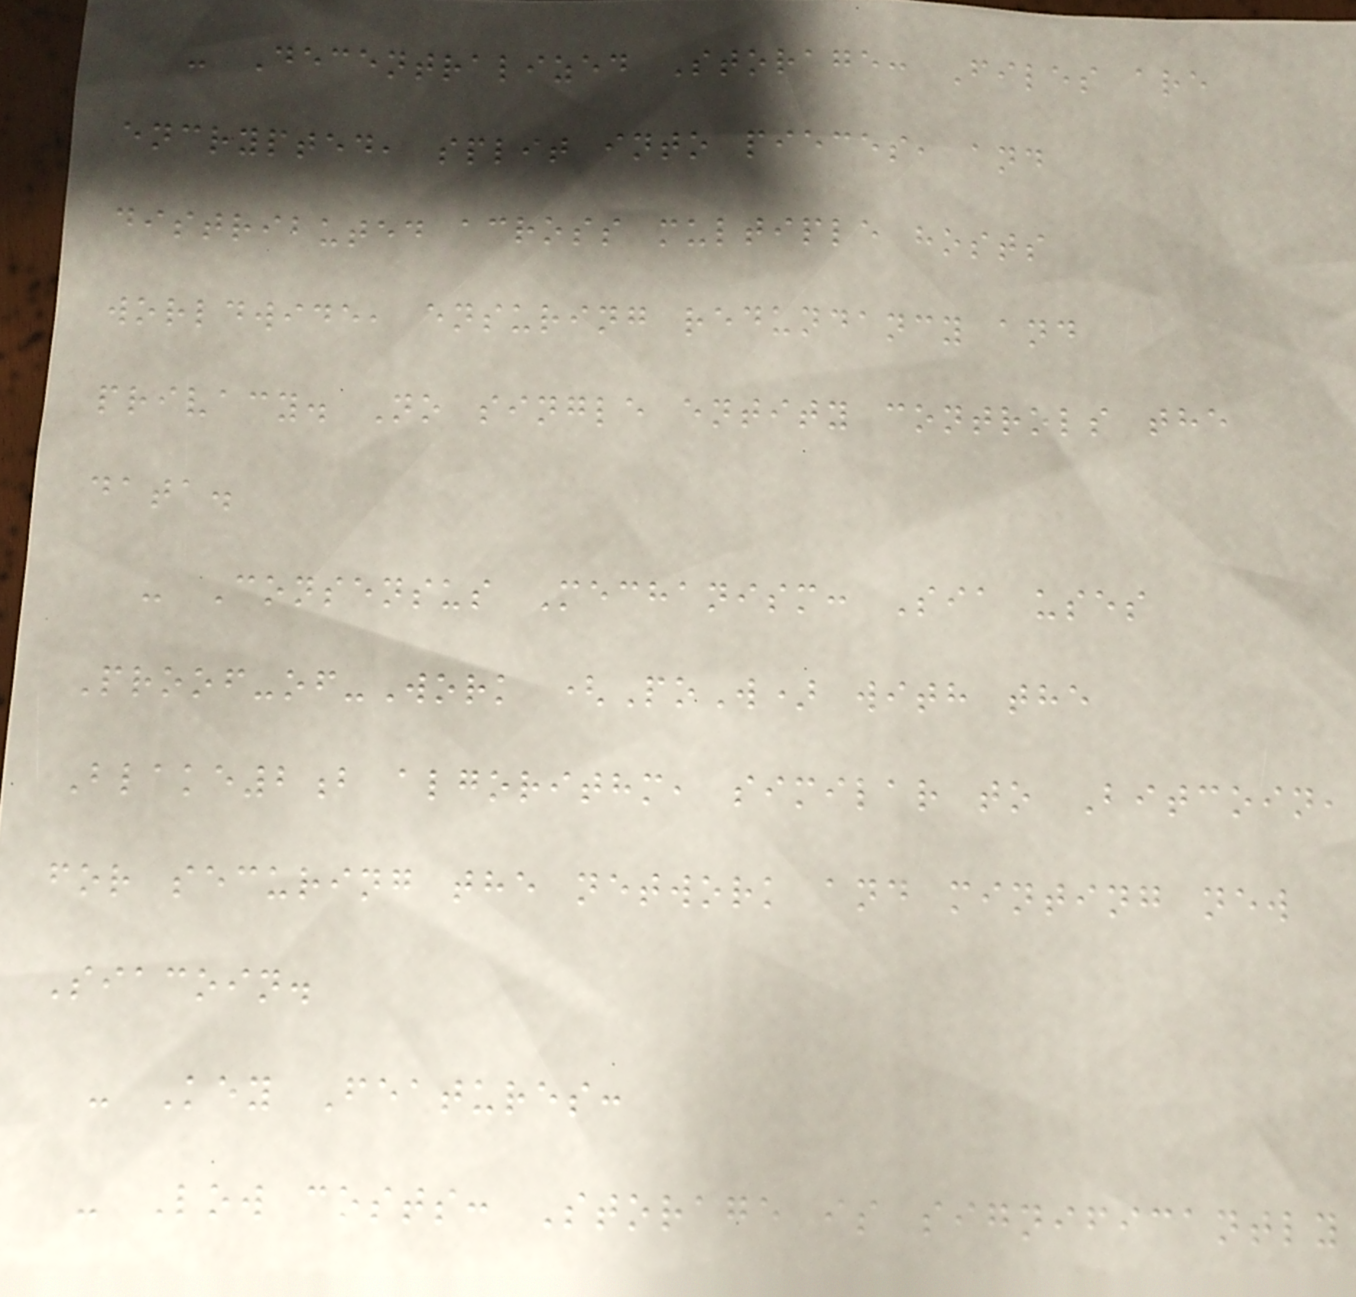- Decentralized Storage: Files are
encrypted, split into pieces, and
distributed across multiple hosts
worldwide, ensuring redundancy and
privacy. No single entity controls the
data.
- Consensus Mechanism: Sia uses
Proof-of-Work (PoW) with the
Blake2b algorithm, similar to Bitcoin,
for securing the network and minting new
Siacoin.
- Key Features:
- Low costs: Storage is significantly
